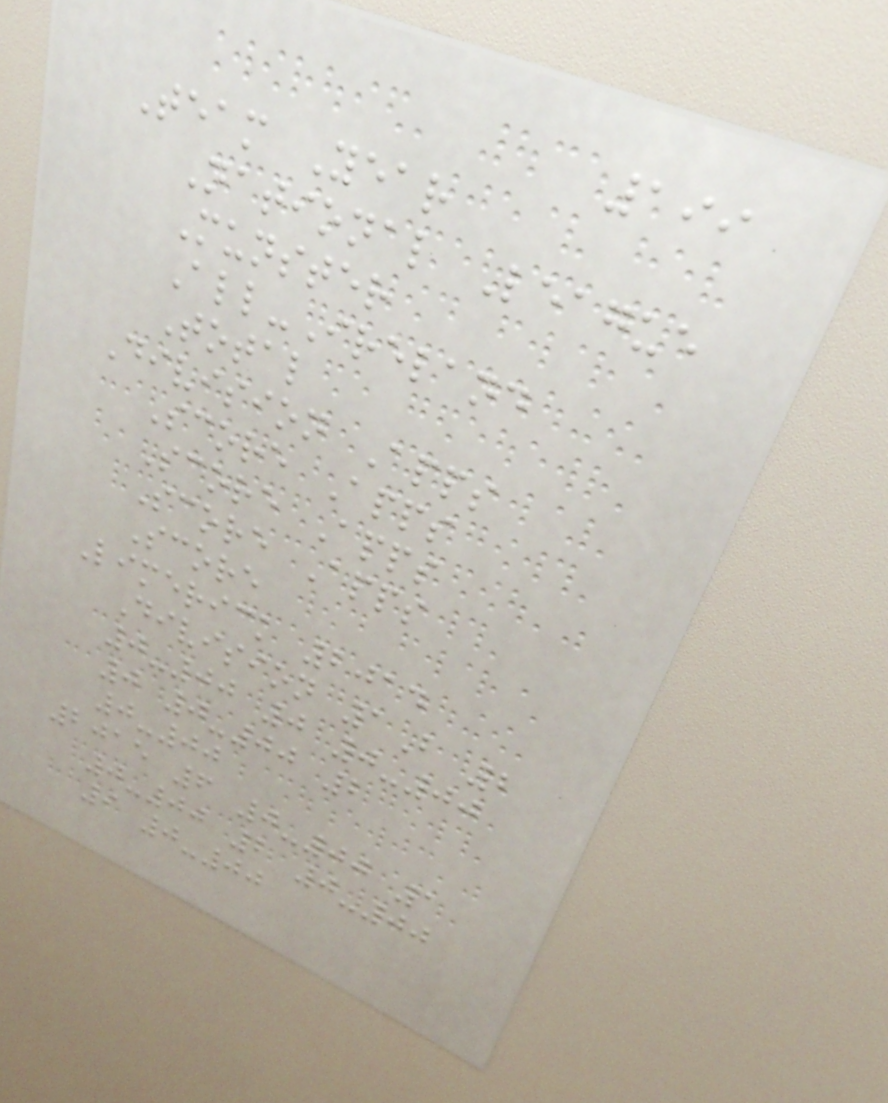199
Team Year
National League
Munster
All-Ireland
Total
Division Apps
Score Apps
Score Apps
Score Apps
Score
Limerick 2014
Division 1B 2
0-00 0 0-00
0 0-00 2
0-00
2015 6 0-00 1
0-00 2 0-00
9 0-00
